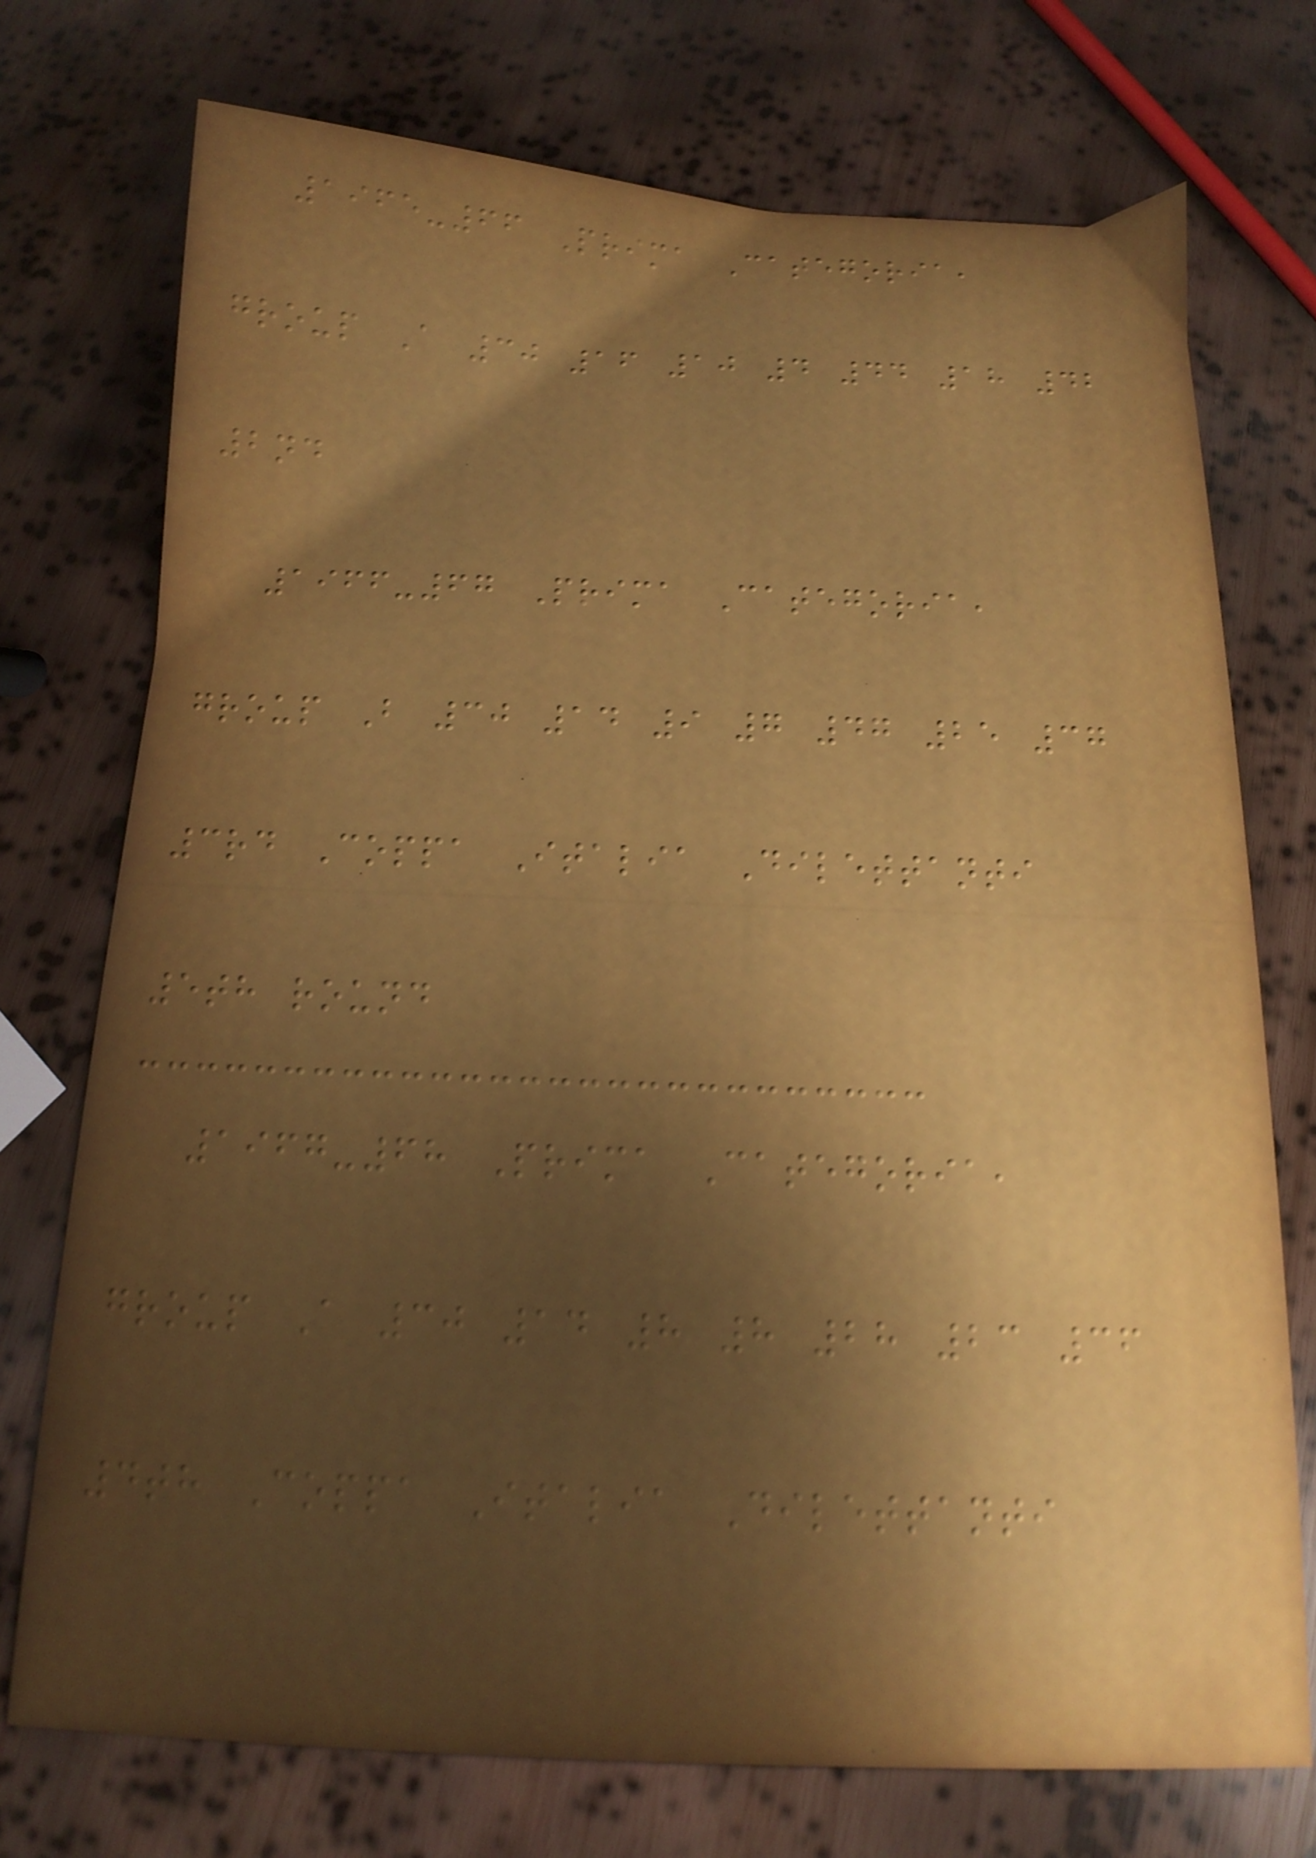1965-66 Prima Categoria,
group A 30 16 10 4 44 18 42
2nd
1966-67 Prima Categoria,
group B 30 14 9 7 47 25 37
3rd Coppa Italia Dilettanti
5th round
1967-68 Prima Categoria,
group A 30 14 8 8 28 23 36
4th Coppa Italia Dilettanti
